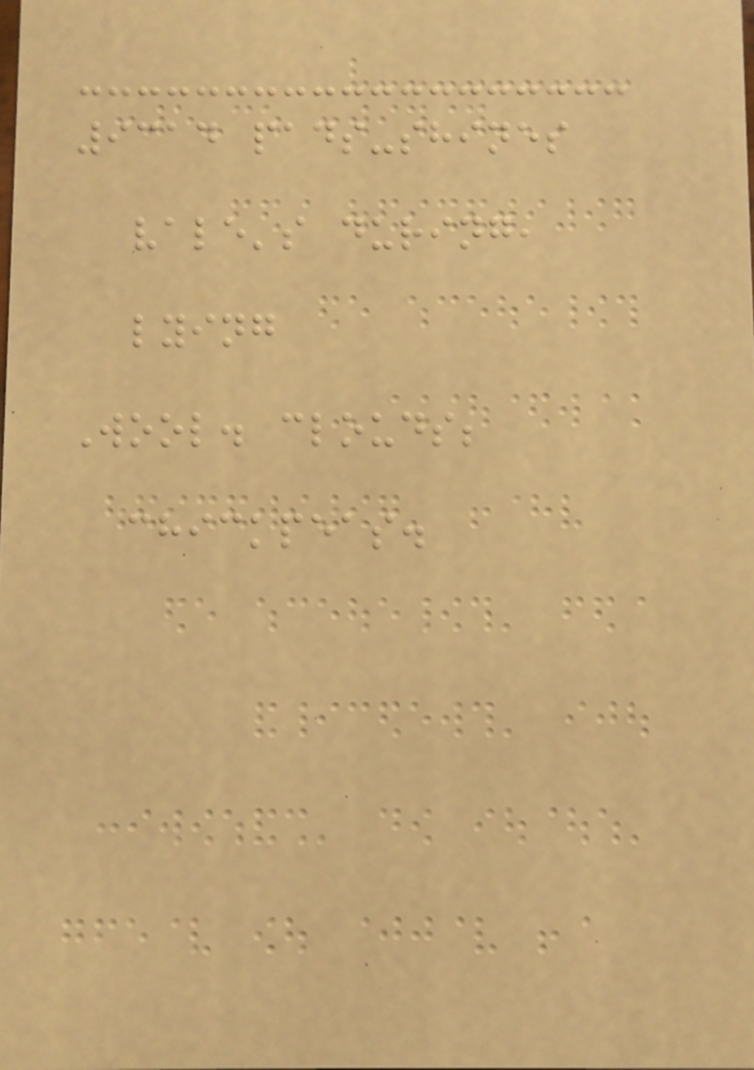9314 pads-shines
vale's during,
lying
Wool. clouds;
chickpeas.
